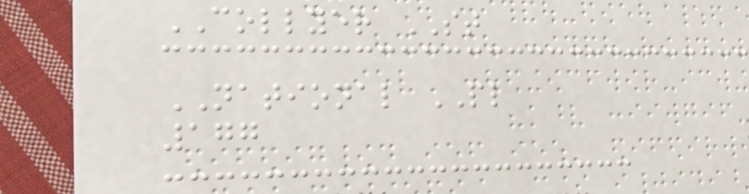COLLYER ST
NATIONAL PL
177
